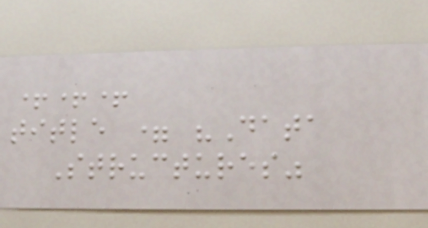+++
title = "Data
Structures"
